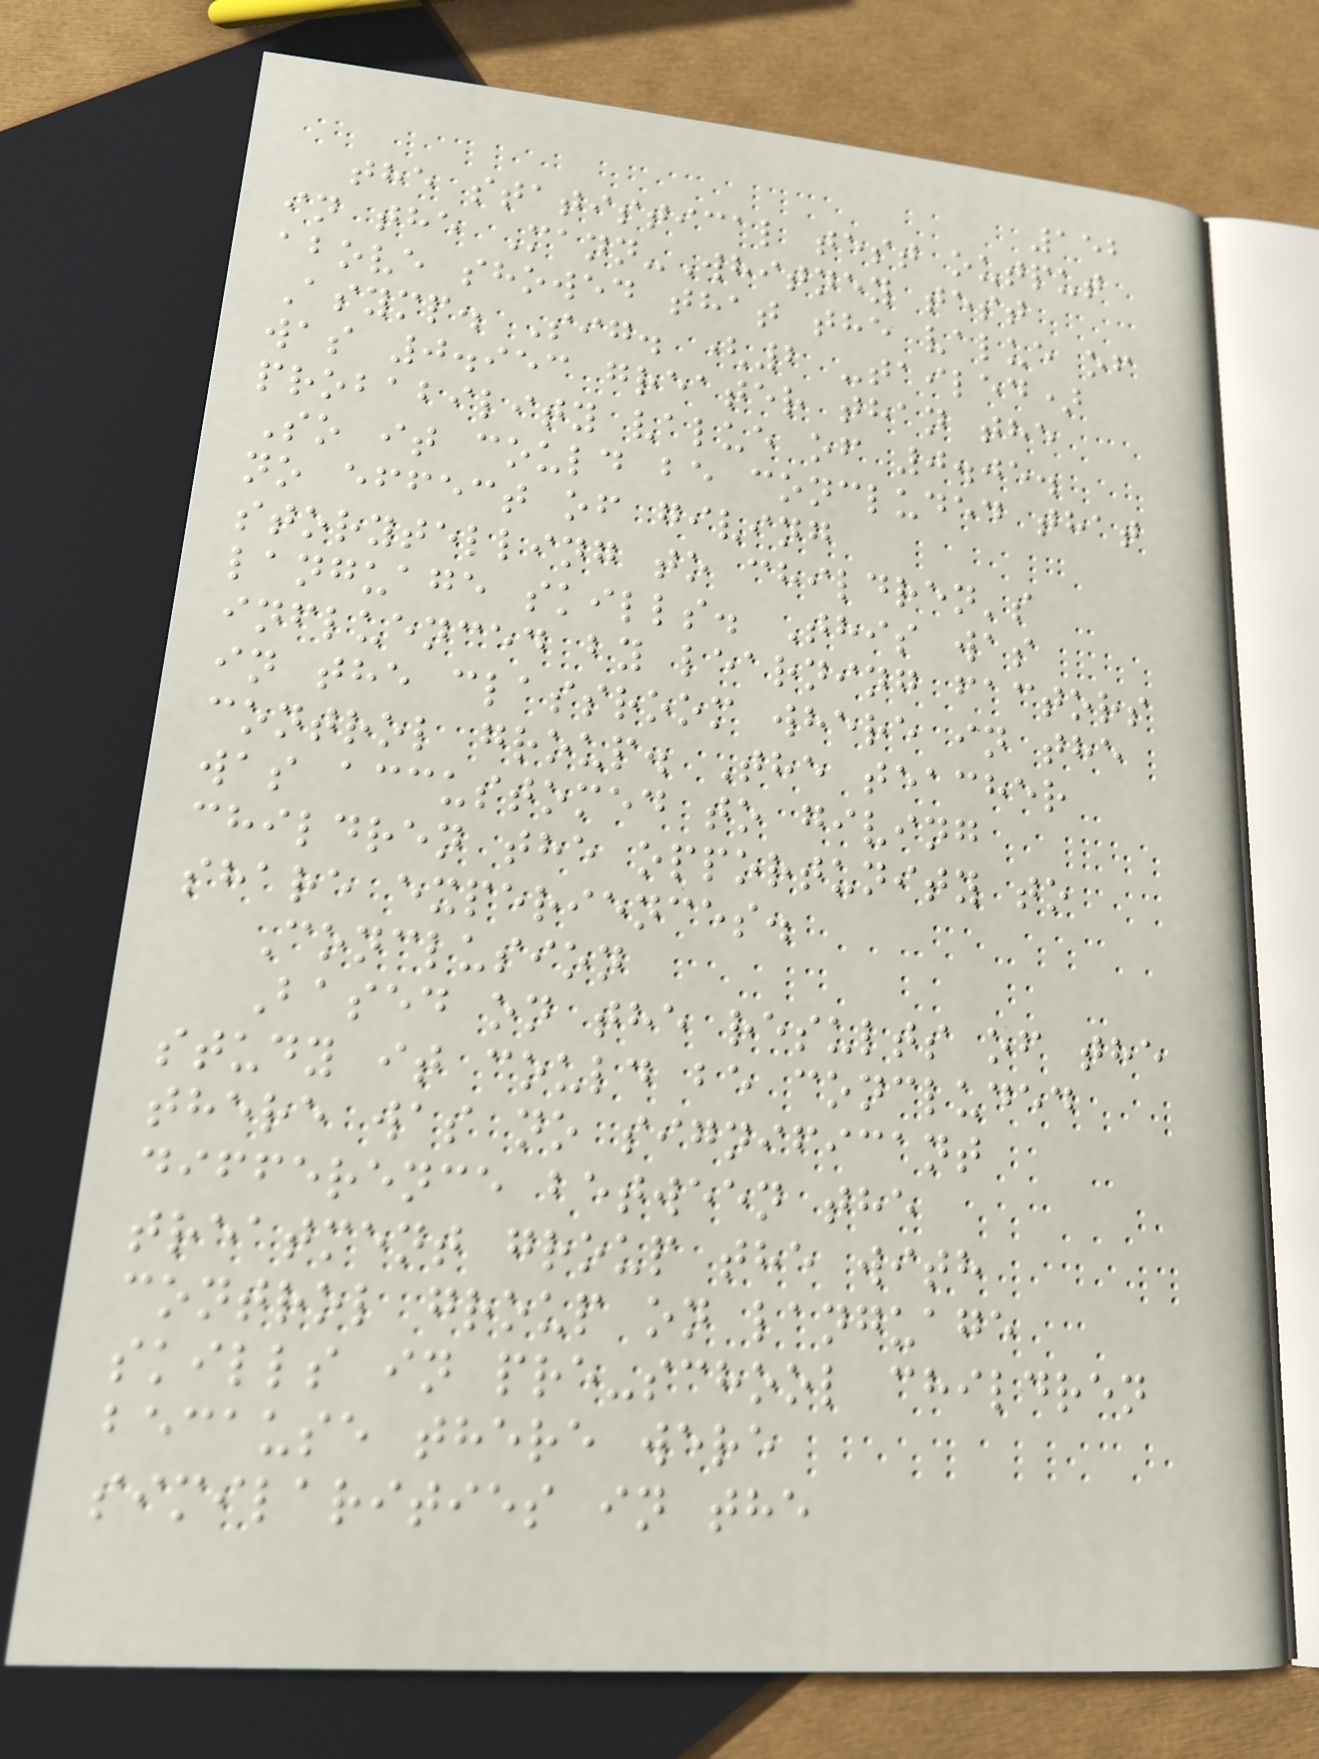152
the statistical test output
in the Mann-Whitney test
above showed that the value of
Asymp. Sig. (2 -tailed)
was 0.953 greater than the
probability value of 0.05.
So it could be concluded that
no effect of giving
storytelling to children's
language skills. This was
influenced by learning factors
in the classroom where in the
control group. The teacher
was accustomed to giving
children the opportunity to
share experiences.
Conclusion
Based on the results of the
study it could be concluded
there was no significant
difference between the
treatment group the with
control group on language
skills in pre-school children
because there were
similarities in the
